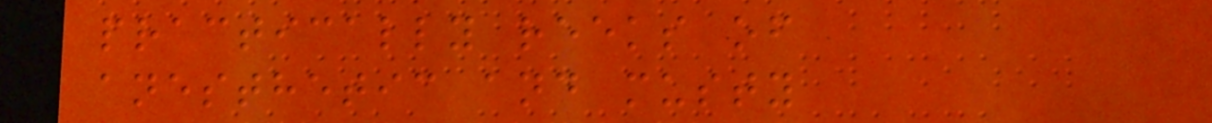practically reeks of
anesthetic and musty
